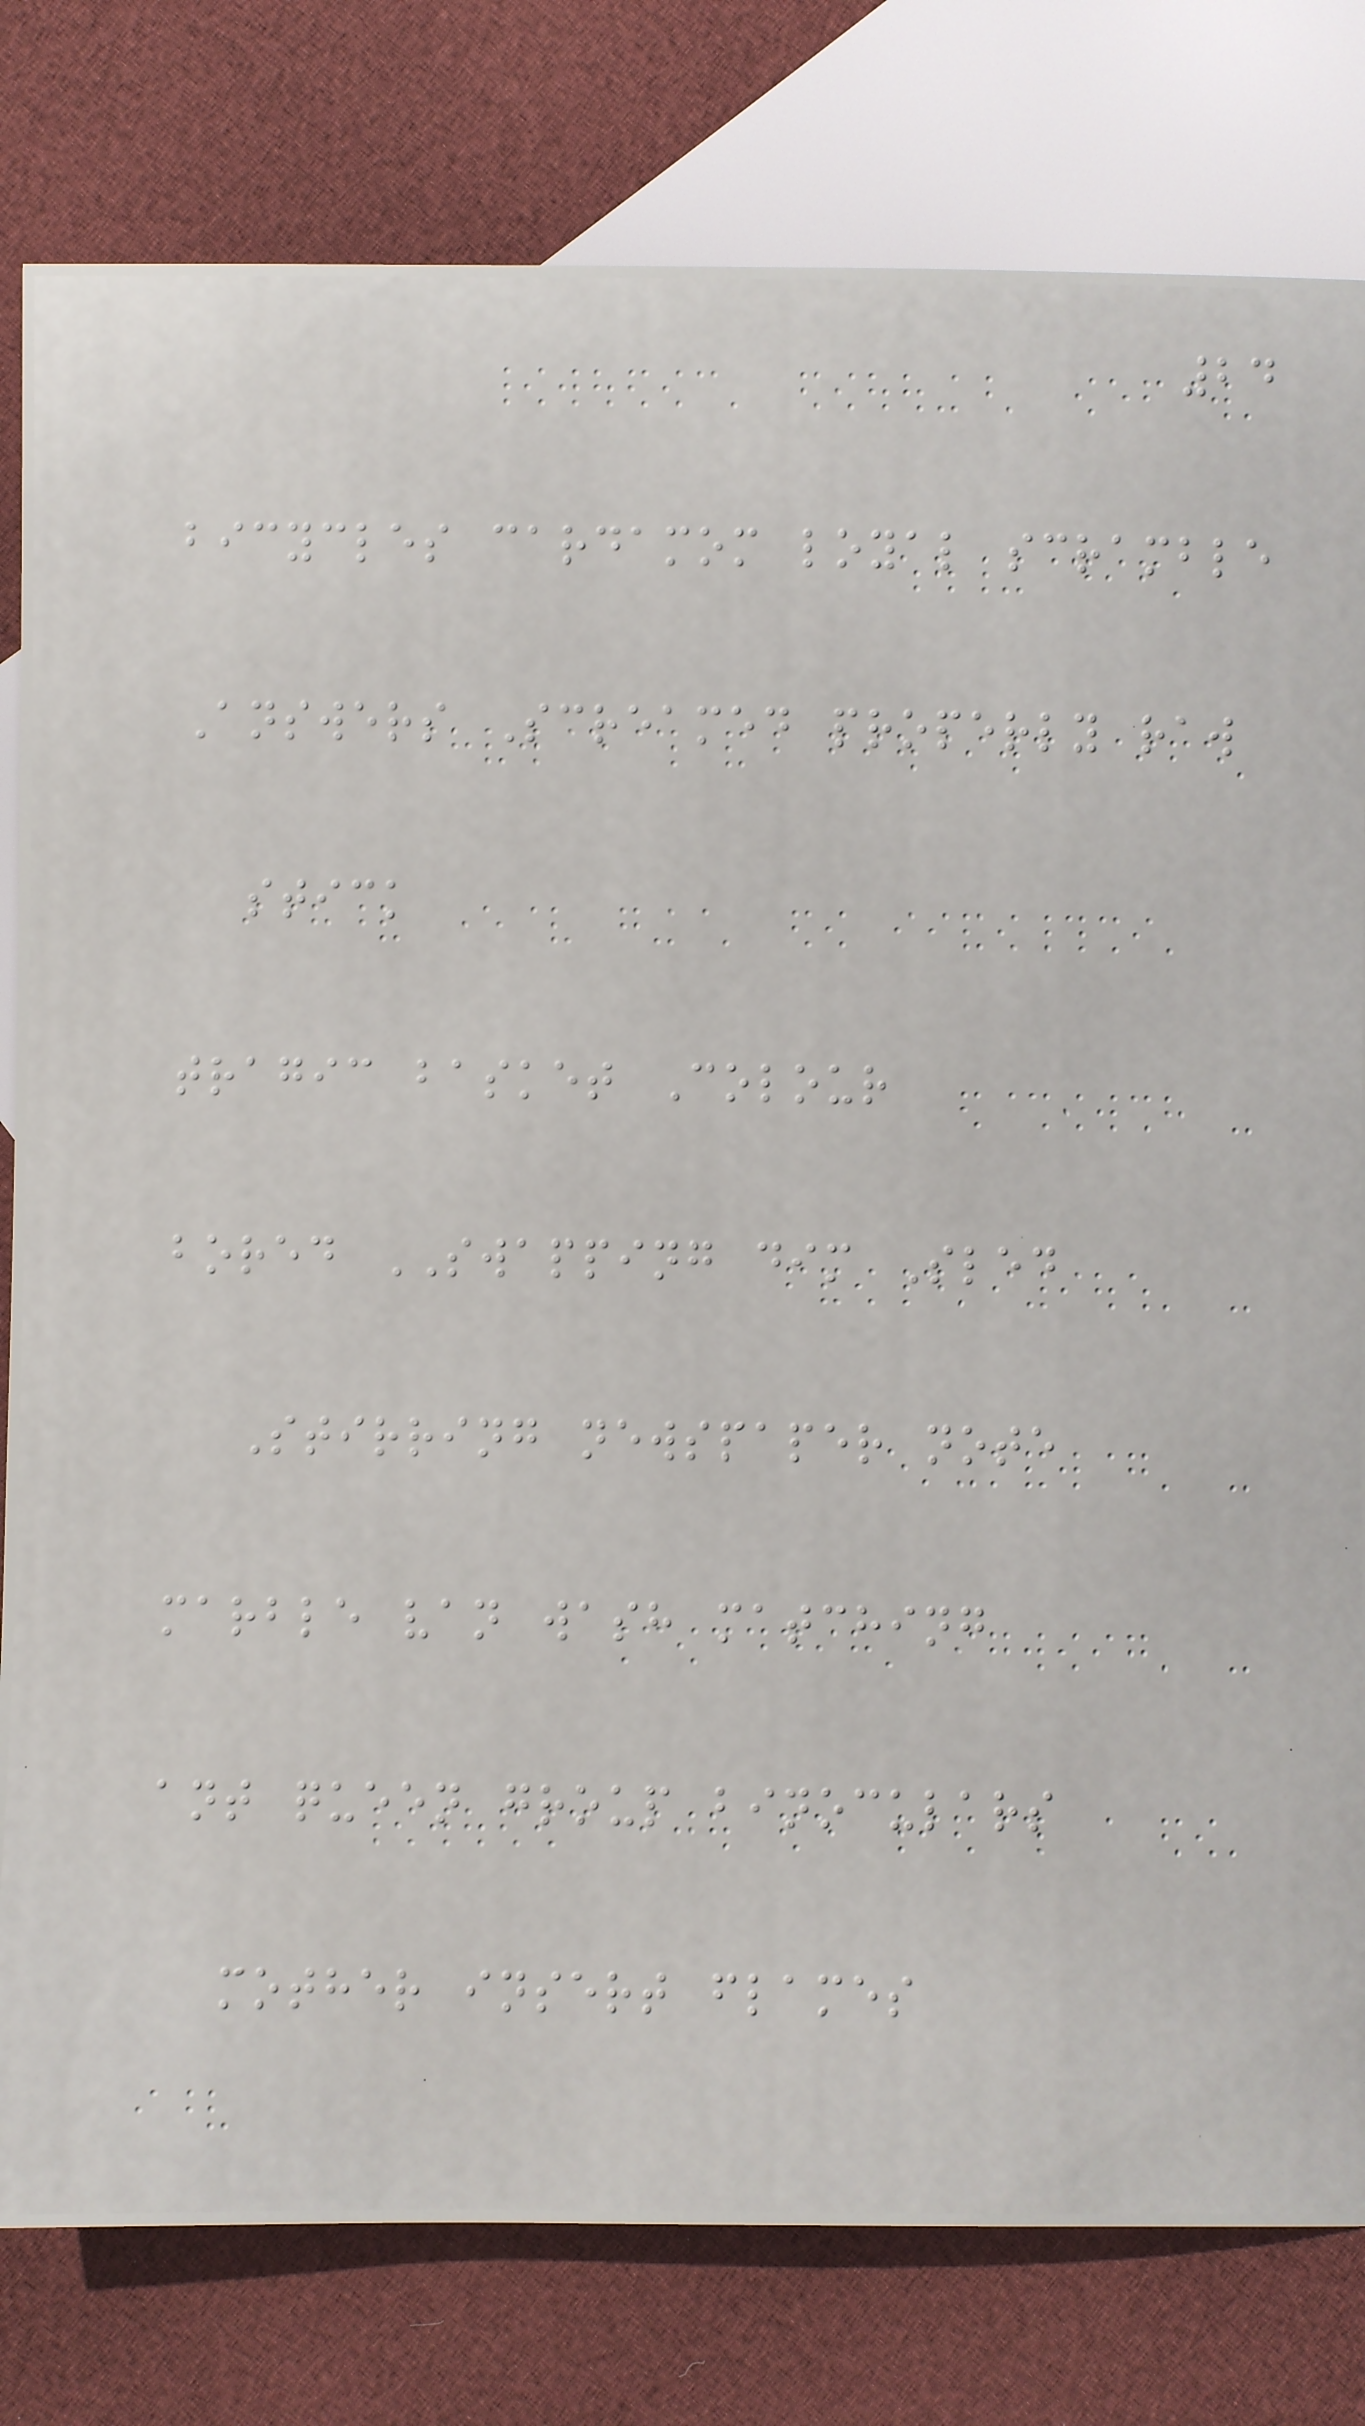24
bicycles cardamom loyal scramble
Answers Screamed properly raw
stick
tragic basket Colour
bored SWAPPING dim Sled
Stirring newspaper note
marble van wash matching
ant queen group binoculars
mother insert flames
